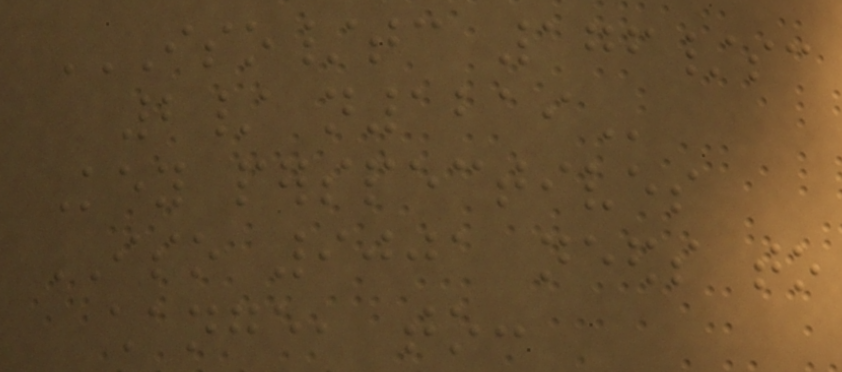ISO/TC 176/SC
2/ N1219
Key perspectives
ISO 9001 needs to
change, to:
